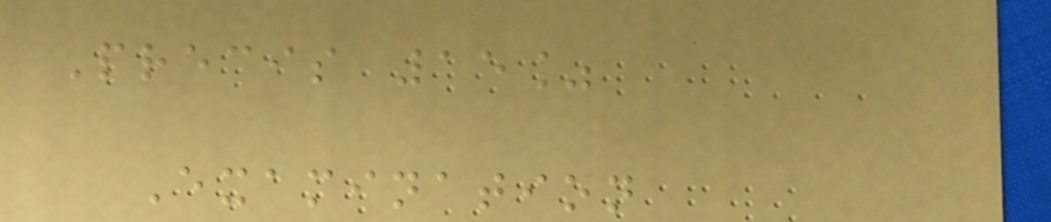Precis 15%
Examination
